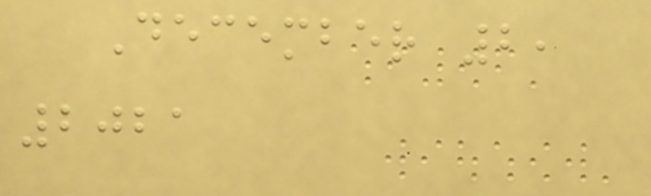December 2,
2021
